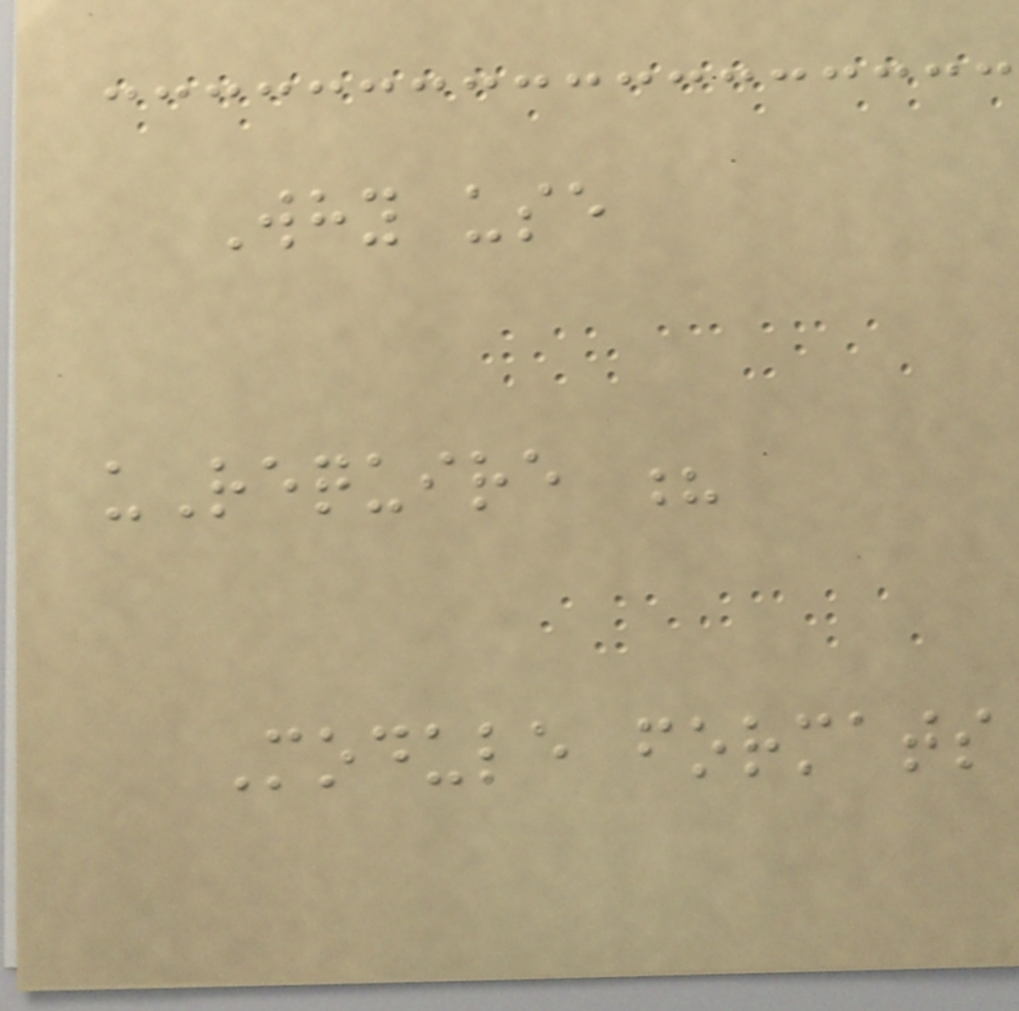Why use
uRequire ?
Module formats
